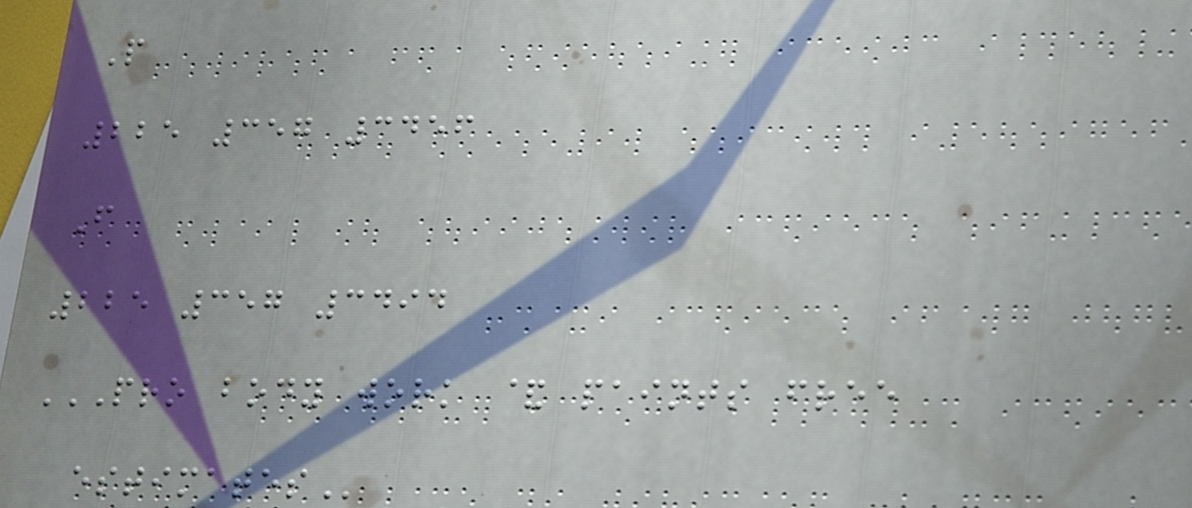P
225 357 3456
F
225 357 3494
PRO BODY WORK & PAINTS FREE
ESTIMATES
